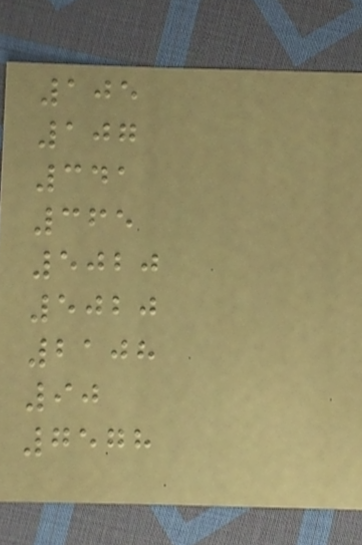105
107
341
365
5020
5020
2108
90
7578
